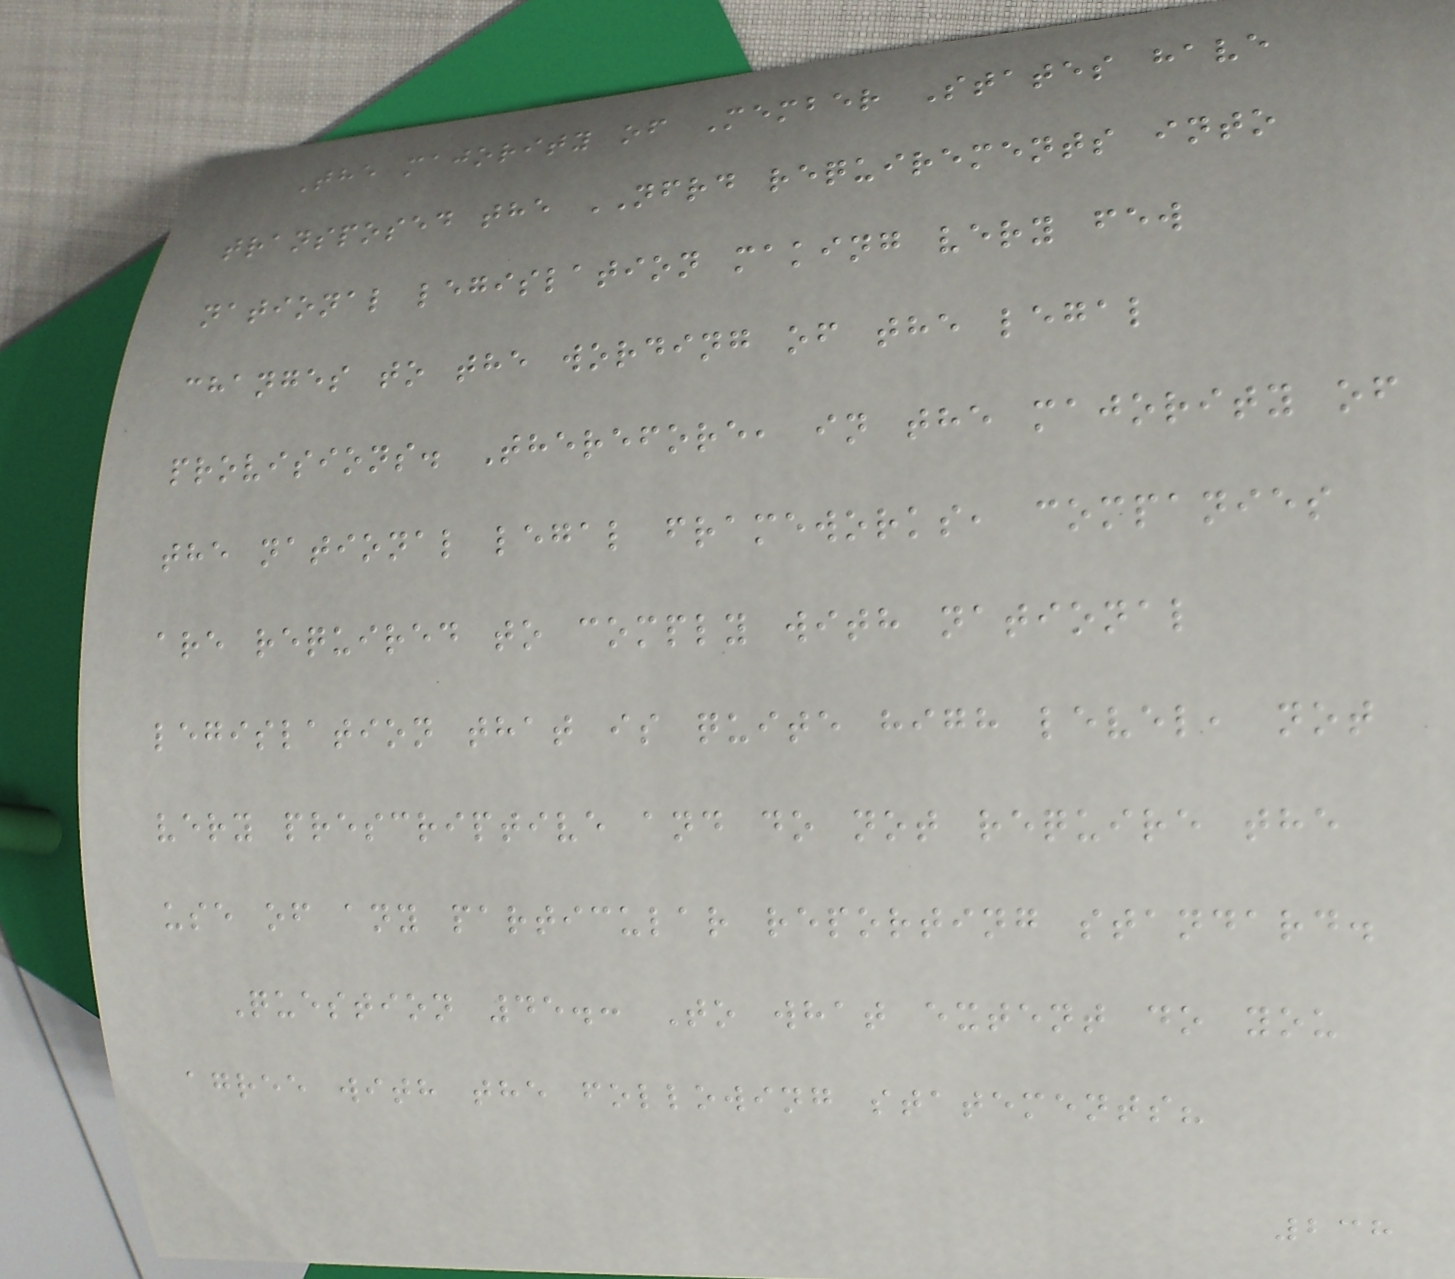The majority of Member States have
transposed the NFRD requirements into
national legislation making very few
changes to the wording of the legal
provisions. Therefore, in the majority of
the national legal frameworks, companies
are required to comply with national
legislation that is quite high level, not
very prescriptive and do not require the
use of any particular reporting standard.
Question 45.: To what extent do you
agree with the following statements?
238
